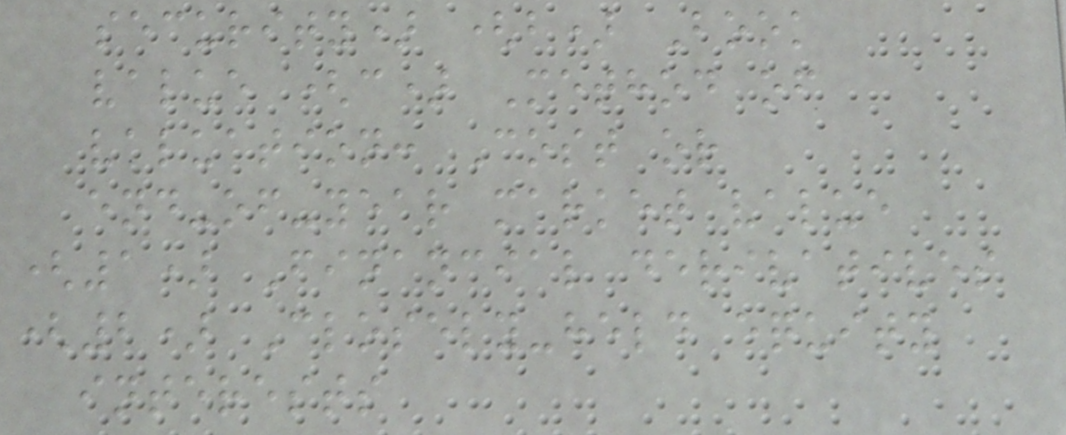security) (b) Book
value (c) Method of
valuation: Cost or
end-of-year market value
(1) Financial derivatives
(2) Closely-held equity
interests
